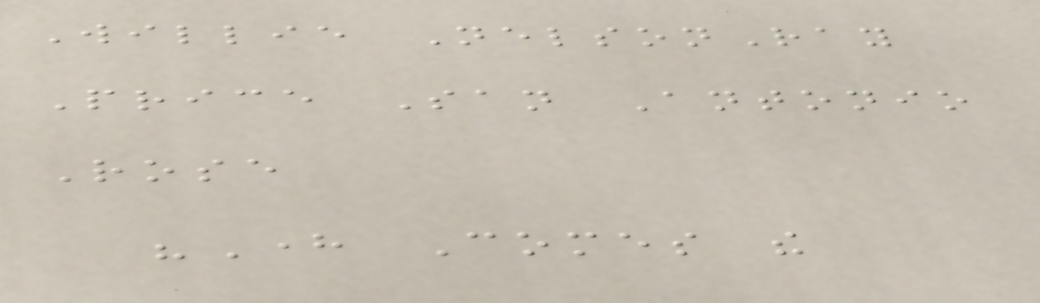Willie NelsonRay
Price San Antonio
Rose
"Here Comes the
